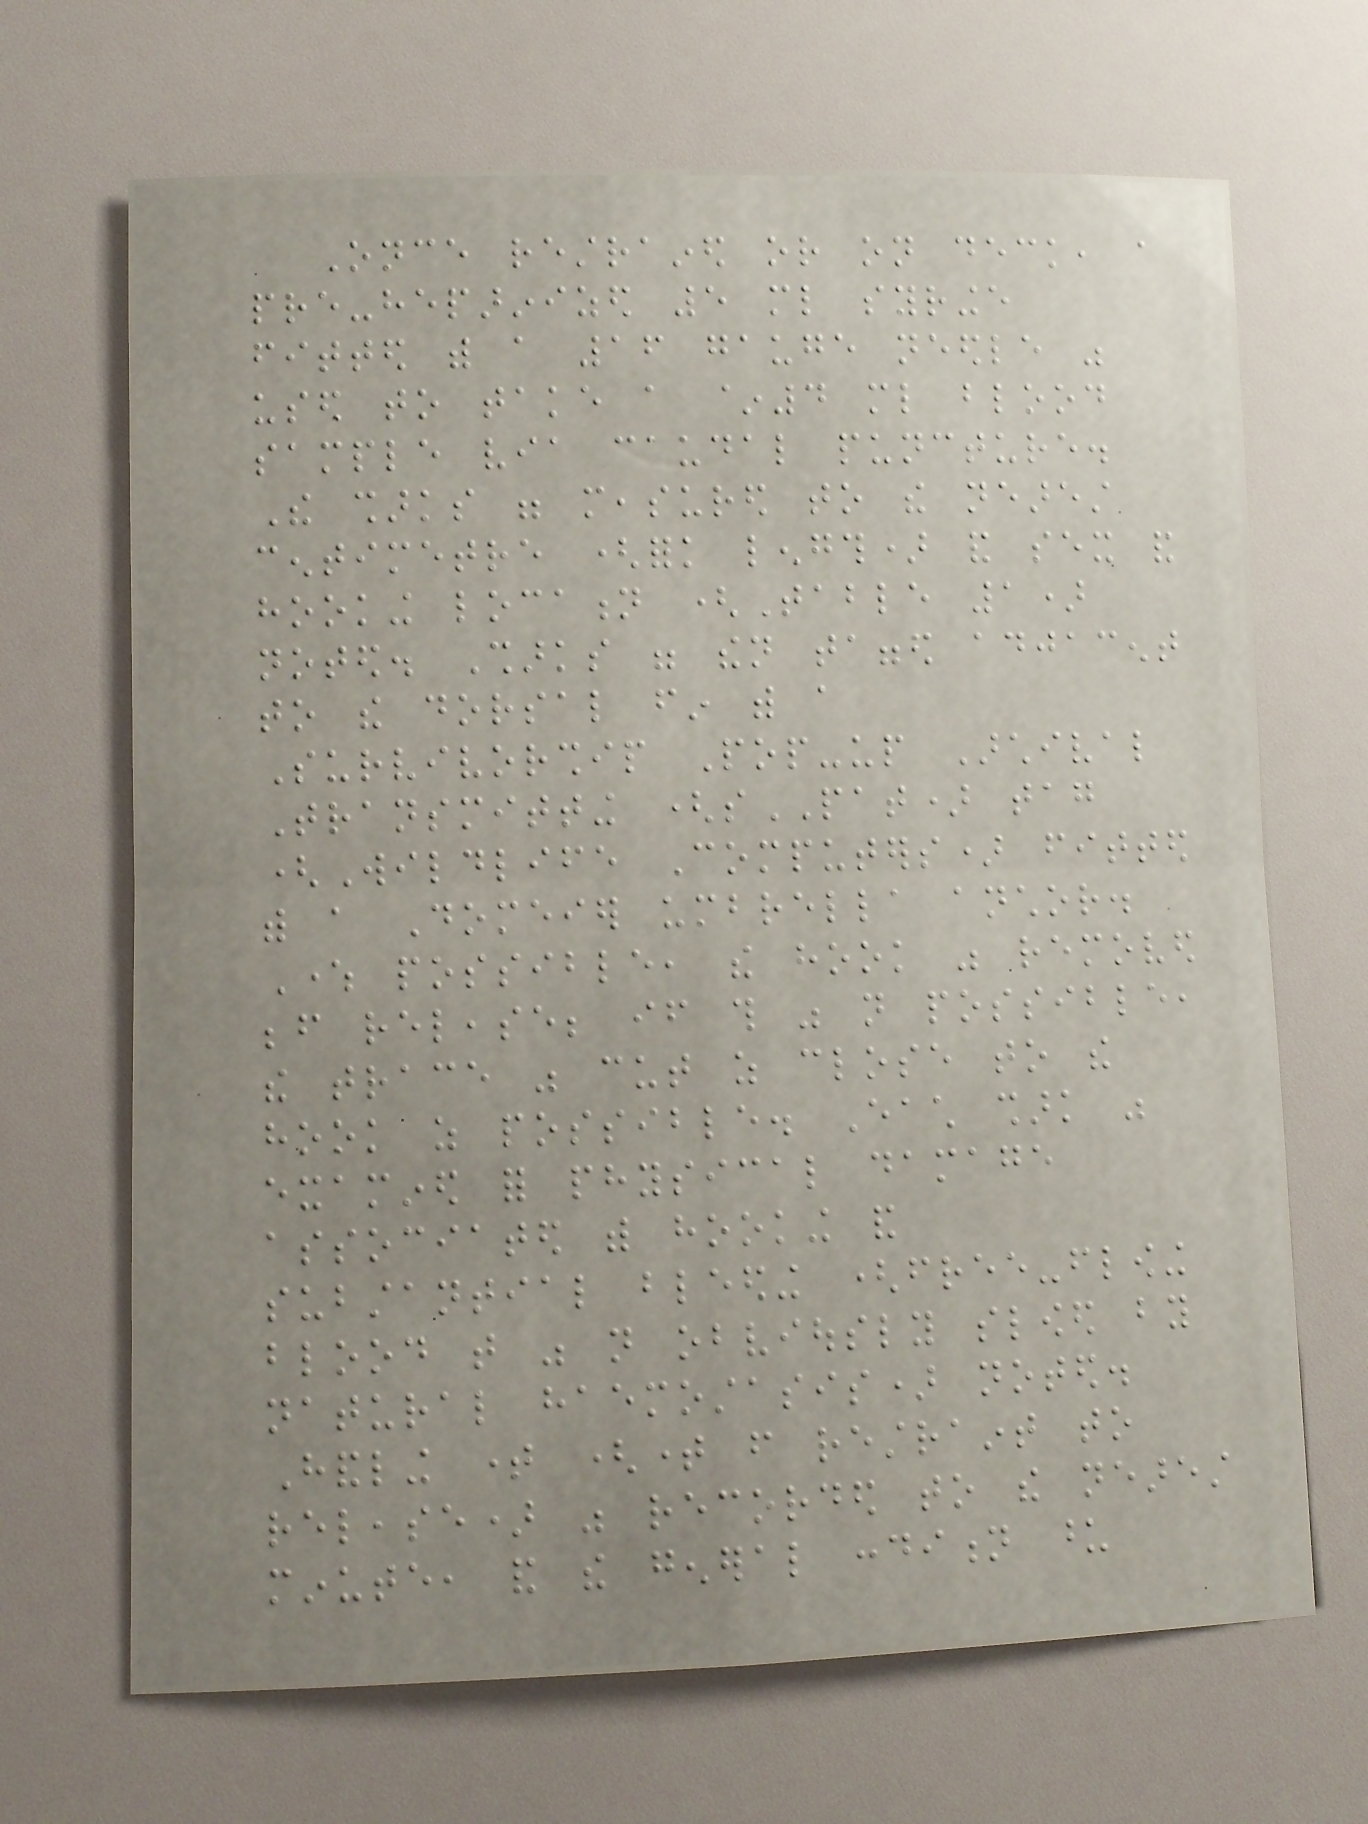Once restrained or on deck, a
pre-heparinized 5 ml syringe
fitted with a 16 gauge needle was
used to take a ~4 ml blood
sample via caudal puncture.
The sharks were measured to the nearest
centimetre (fork length) and sex and
hooking location (Table 1)
noted. Sharks were then tagged adjacent
to the dorsal fin with a
Survivorship Pop-up Archival
Transmitting (sPAT) tag
(Wildlife Computers) fitted
with a Domeier umbrella anchor.
Where possible, the hook was removed
before release; if this was not possible,
the trace was cut as close to the
hook as possible. Each shark was
examined for physical damage
associated with hooking and
substantial bleeding (free-flowing
blood that was not obviously slowed by
natural haemostasis) noted.
Handling time (time from restraint to
release) was recorded to the nearest
minute, and the general condition upon
